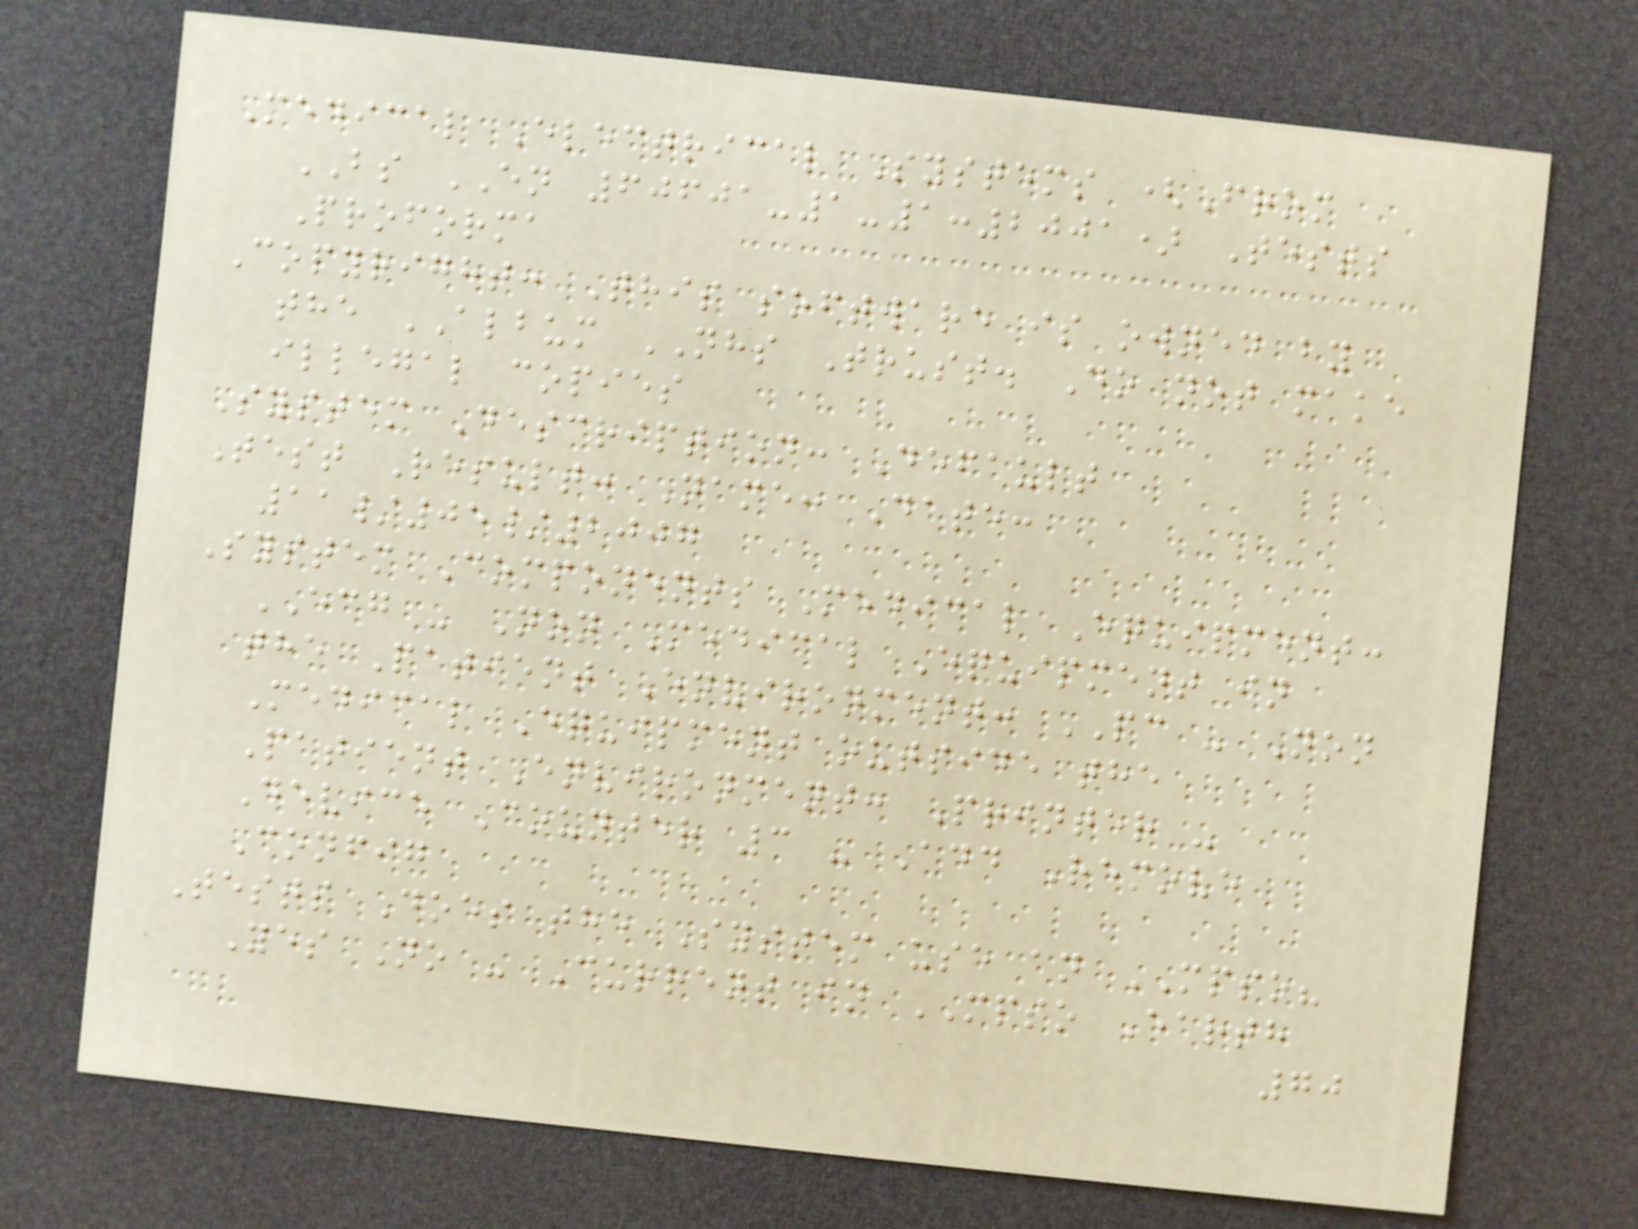Medical Electrical Systems (From
BS EN 60601-1-1:2001) Tests
Proforma
Copyright: This software is owned by
the ALBUM NHS Trust. Do not make
illegal copies
System Description: Default
Test Result: Name: Date:
11/05/2007
System Components Medical Equipment:
ECG - Non Medical Equipment in
the Patient Environment: PC - Non
Medical Equipment outside the
Patient Environment: Printer -
Device Counter 3 - Add Remove
Config
Tests Does the System use an MPSO?
Yes No - Current in MPSO Earth
70
